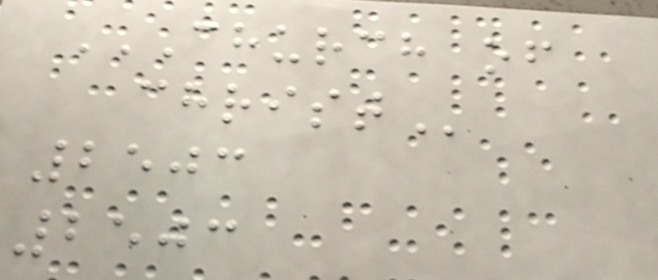CHURCH OF
CHRIST
2503
2503
